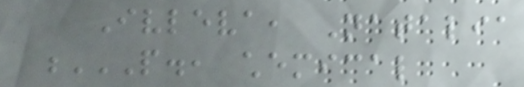Ivleva, Natalia
P., CHEMICAL
